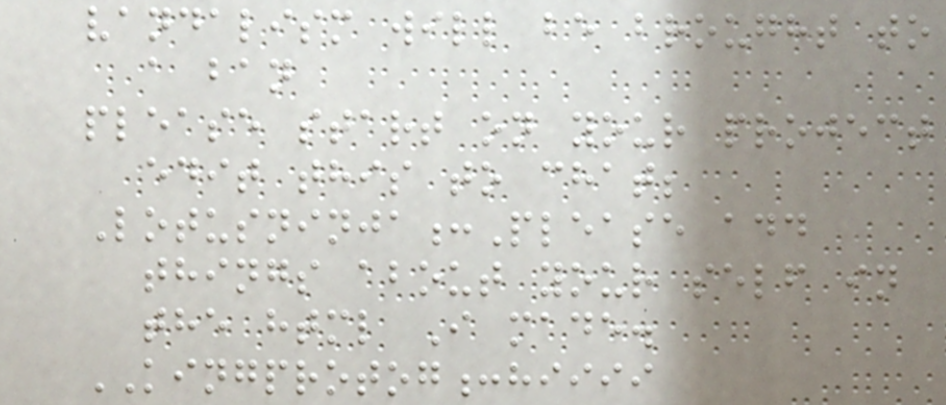vandalism will be brought to
a ban
please start on your project
edit this to chat;
Lotusninja:Please add
things about your self in
the html I made.
KINGPROTOG:hiiii
